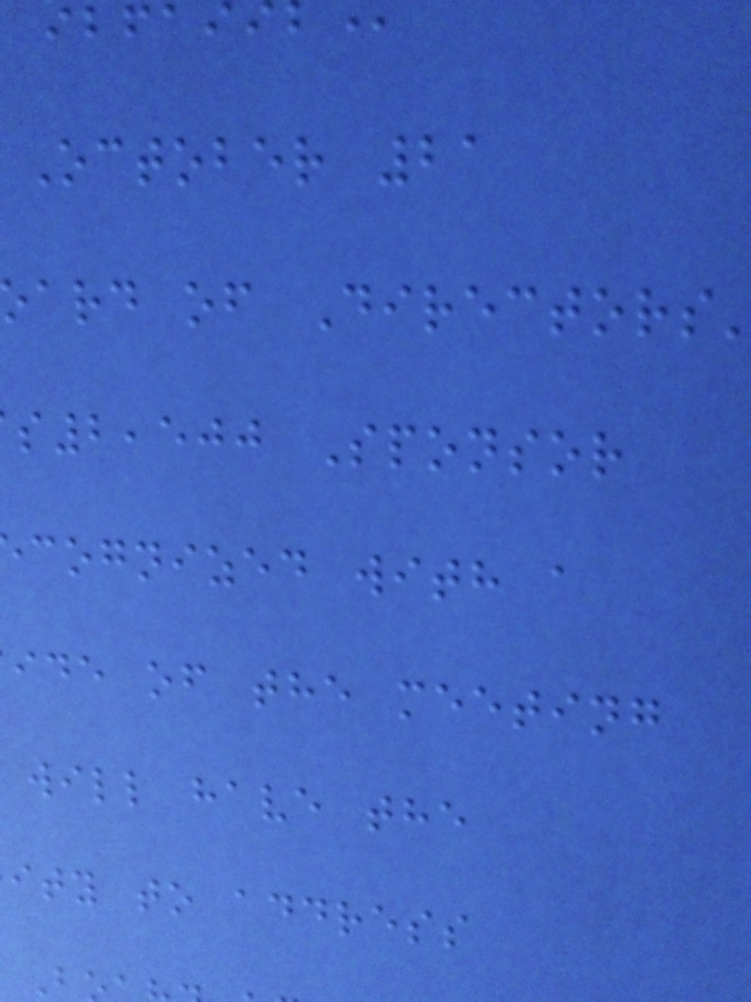October 21
ard of Directors
2,500 Sponsor
cognized with a
ide of the meeting
will have the
ity to address
